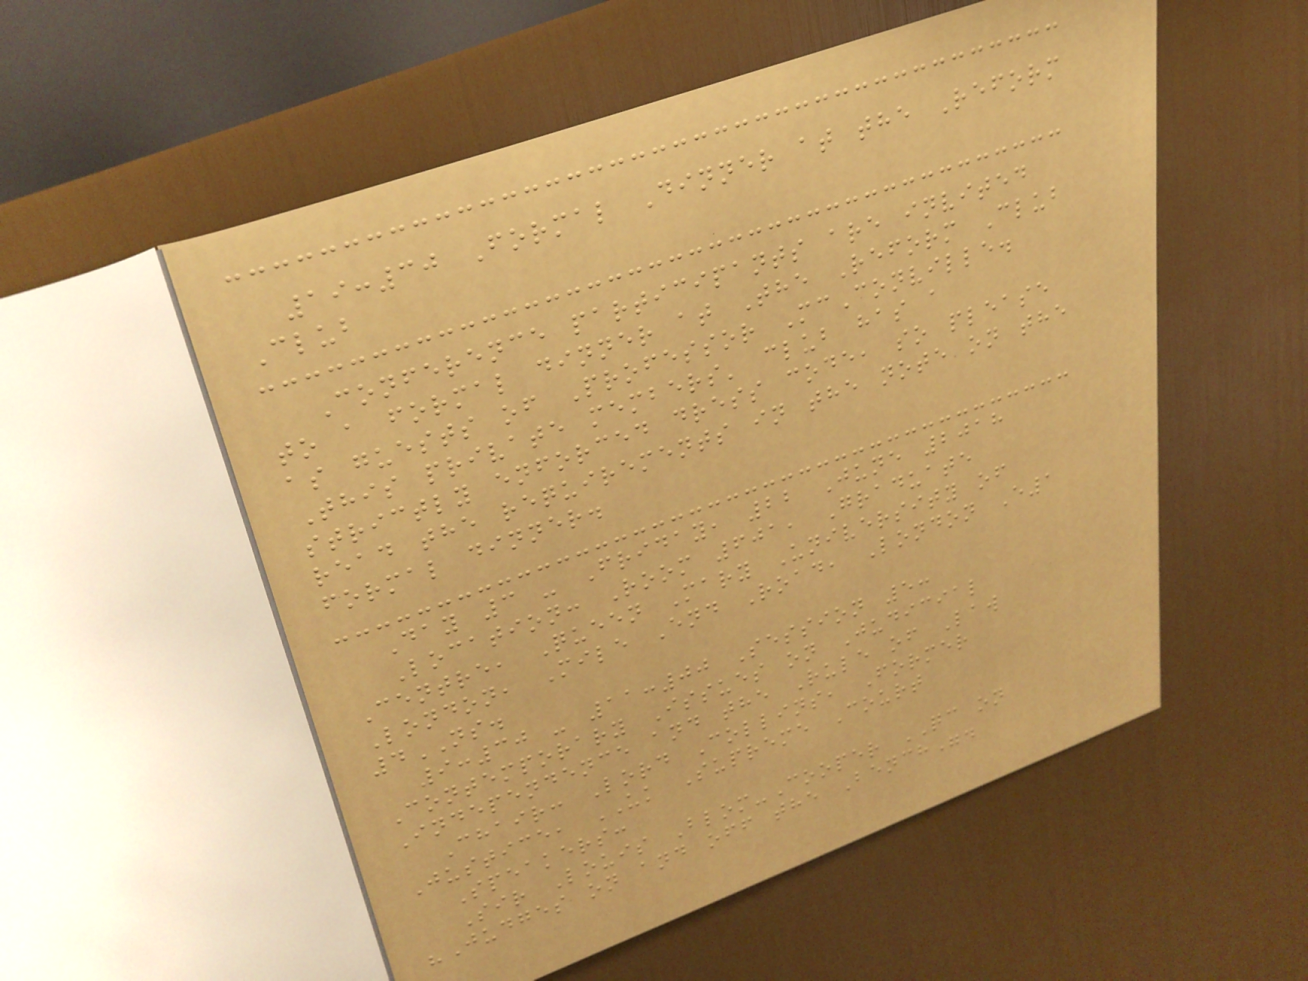19:30 Formal Dinner at the Reform
Club
Conference participants are invited
to a formal dinner at The Reform Club
as guests of Professor McConville.
This private members' club has a
strictly enforced dress code, so please
read the requirements in the note on the
formal dinner.
Day 3 - Friday, 22 June 2018
Location: Room 601, Graduate
Centre, Queen Mary University of
London, Mile End Road, London E1
4NS.
9:30 - 11:00 Session 5:
Contemporary Issues on Judicial
Independence and the Rule of Law
Chair: Lord Collins, Former
Justice, UK Supreme Court
Speakers:
Sir Louis Blom-Cooper QC on
"Judges on and off the Bench".
